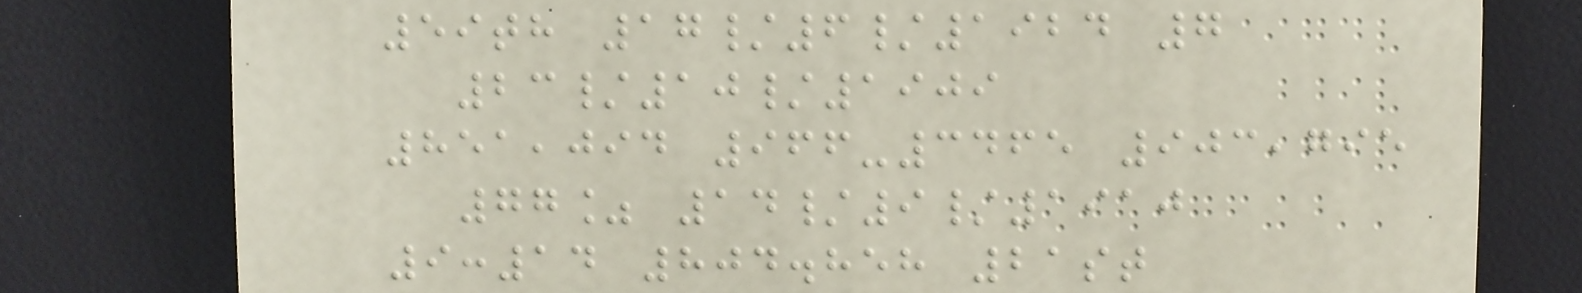59th 17/6/1924 7
23/10/1909
851,094 966-3465 903,795
77% 14/9/1910
9:14 804.858 21st
